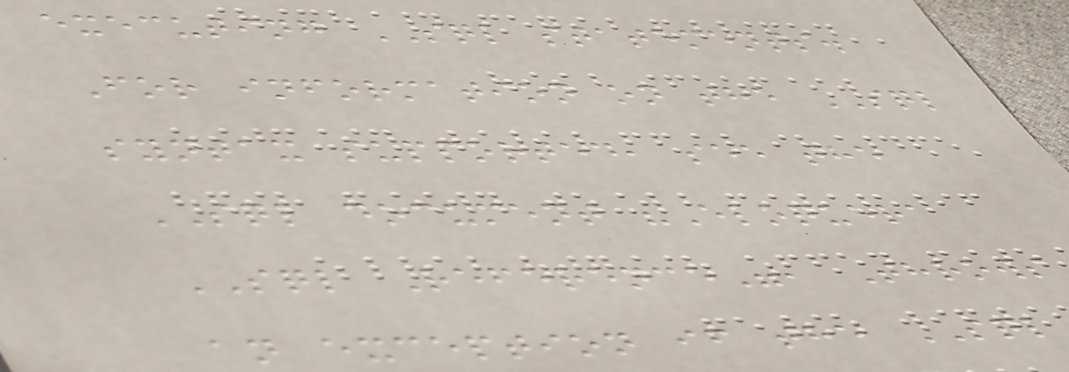executing SQL statements.
For information on the SQL
syntax supported, see the
SQL document "Eloquera
SQL Reference", Throws
an exception if the SQL
